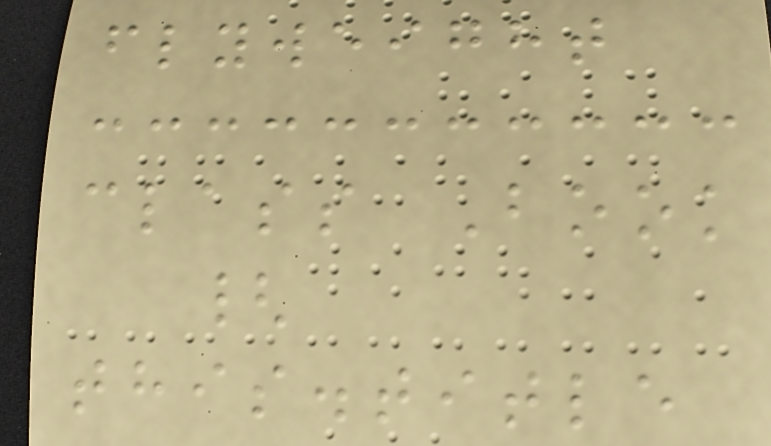flyweight
class Book
{
this.title
